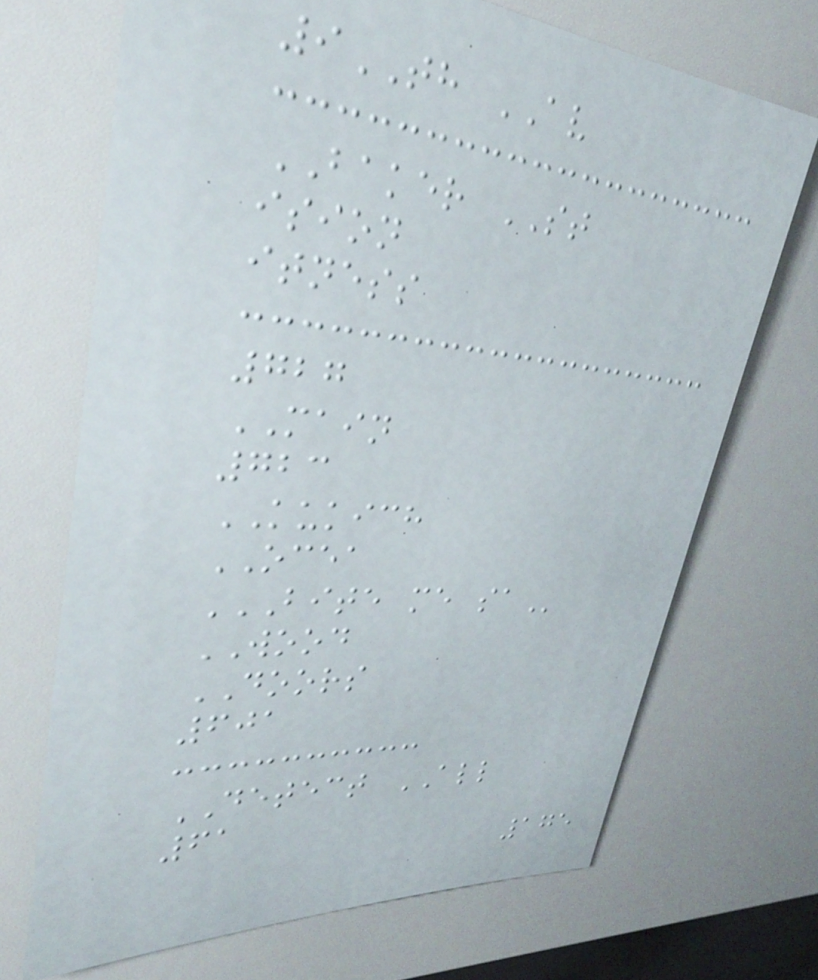9TH AV
BAKER ST
ision
itness
727
MAIN
723
KUKICH
OCEA
BITE ME SA
WOOD
DOORS
601
DETECT ALL
61
175
